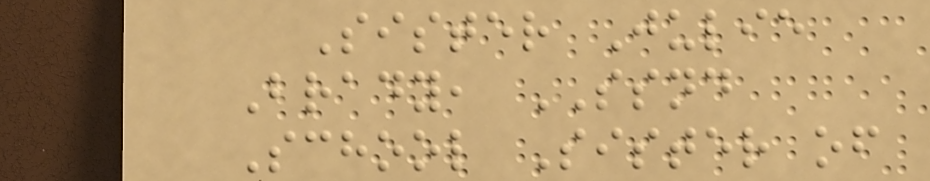Sister Julie
Brady, SSND
School Sister of
